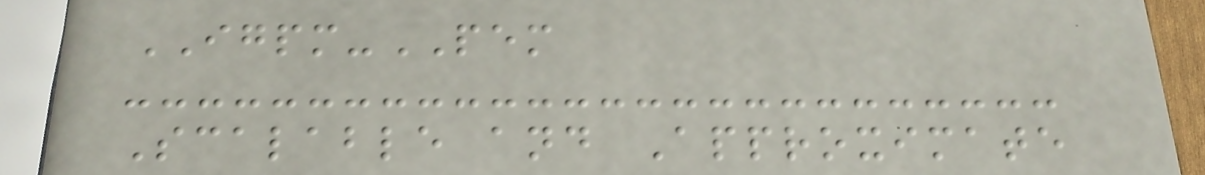IGPM-PEM
Scalable and Approximate
